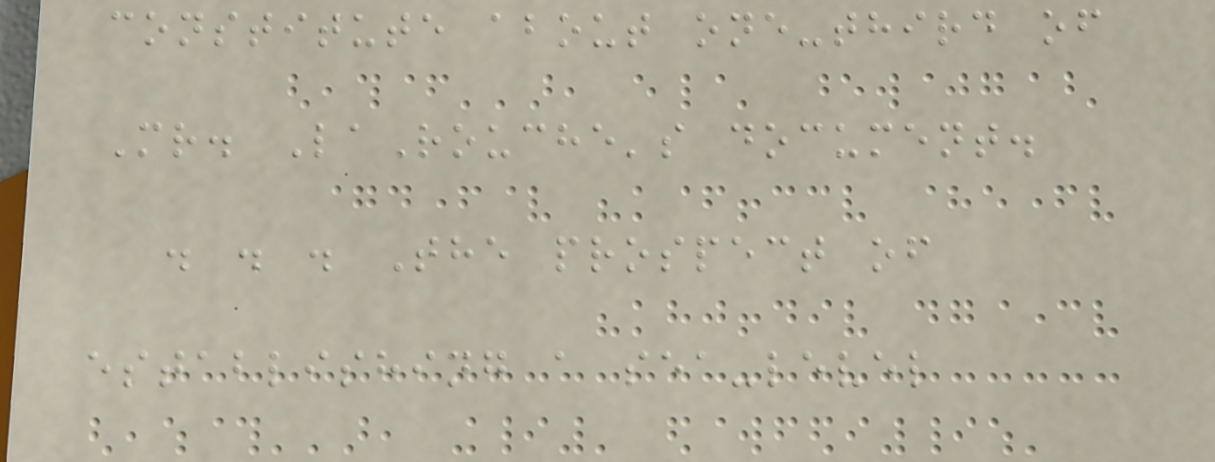constitute about one-third of
Mr. LaRouche's document.
. . . The prospect of
establishing a sea-level
